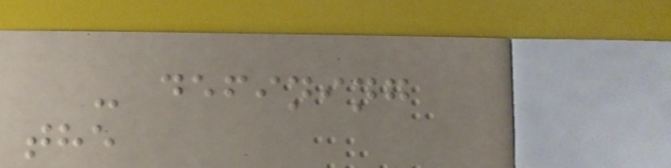- defining
the
